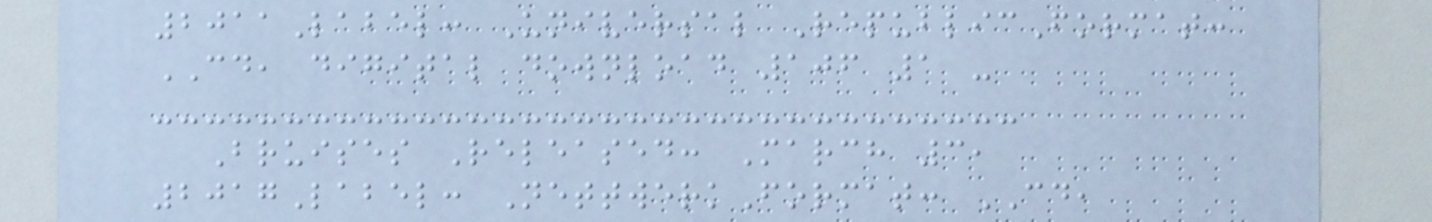2011Label: Universal RepublicFormat:
CD, digital download 106 1 -
Bruises Released: March 3,
2017Label: NettwerkFormat: CD,
